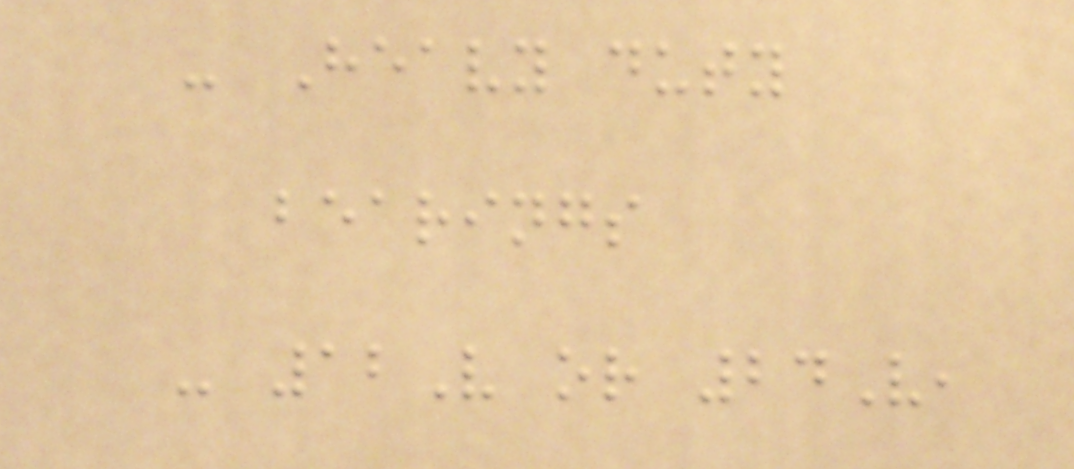- Heavy duty
bearings
- 12V or 24V,
